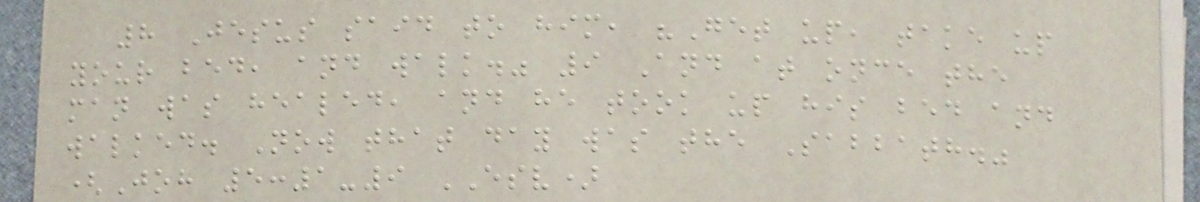8 Jesus said to him, "Get up, take up
your bed, and walk." 9 And at once the
man was healed, and he took up his bed and
walked. Now that day was the Sabbath."
(Joh 5:1-9 ESV)
